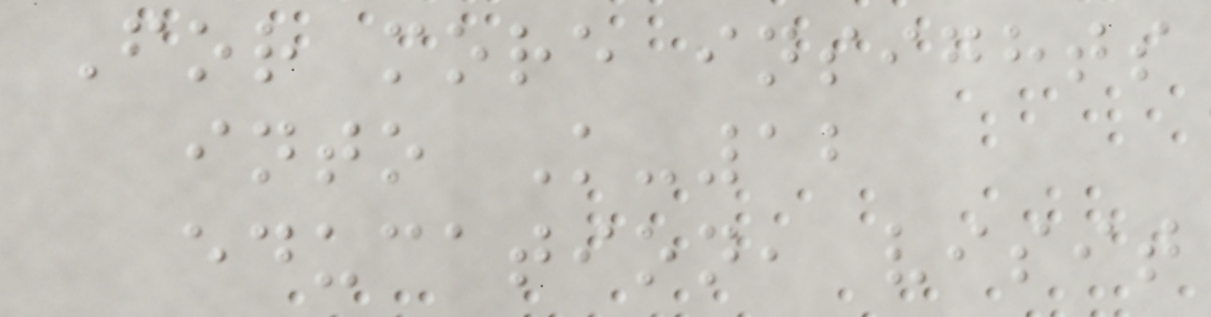For more insights
into K-12
education, visit
